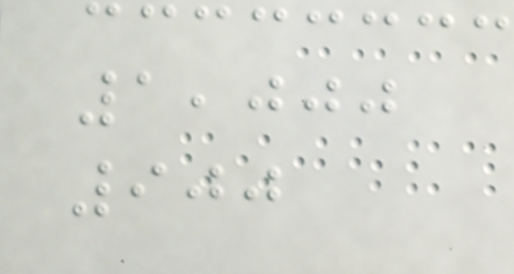1,000
900
